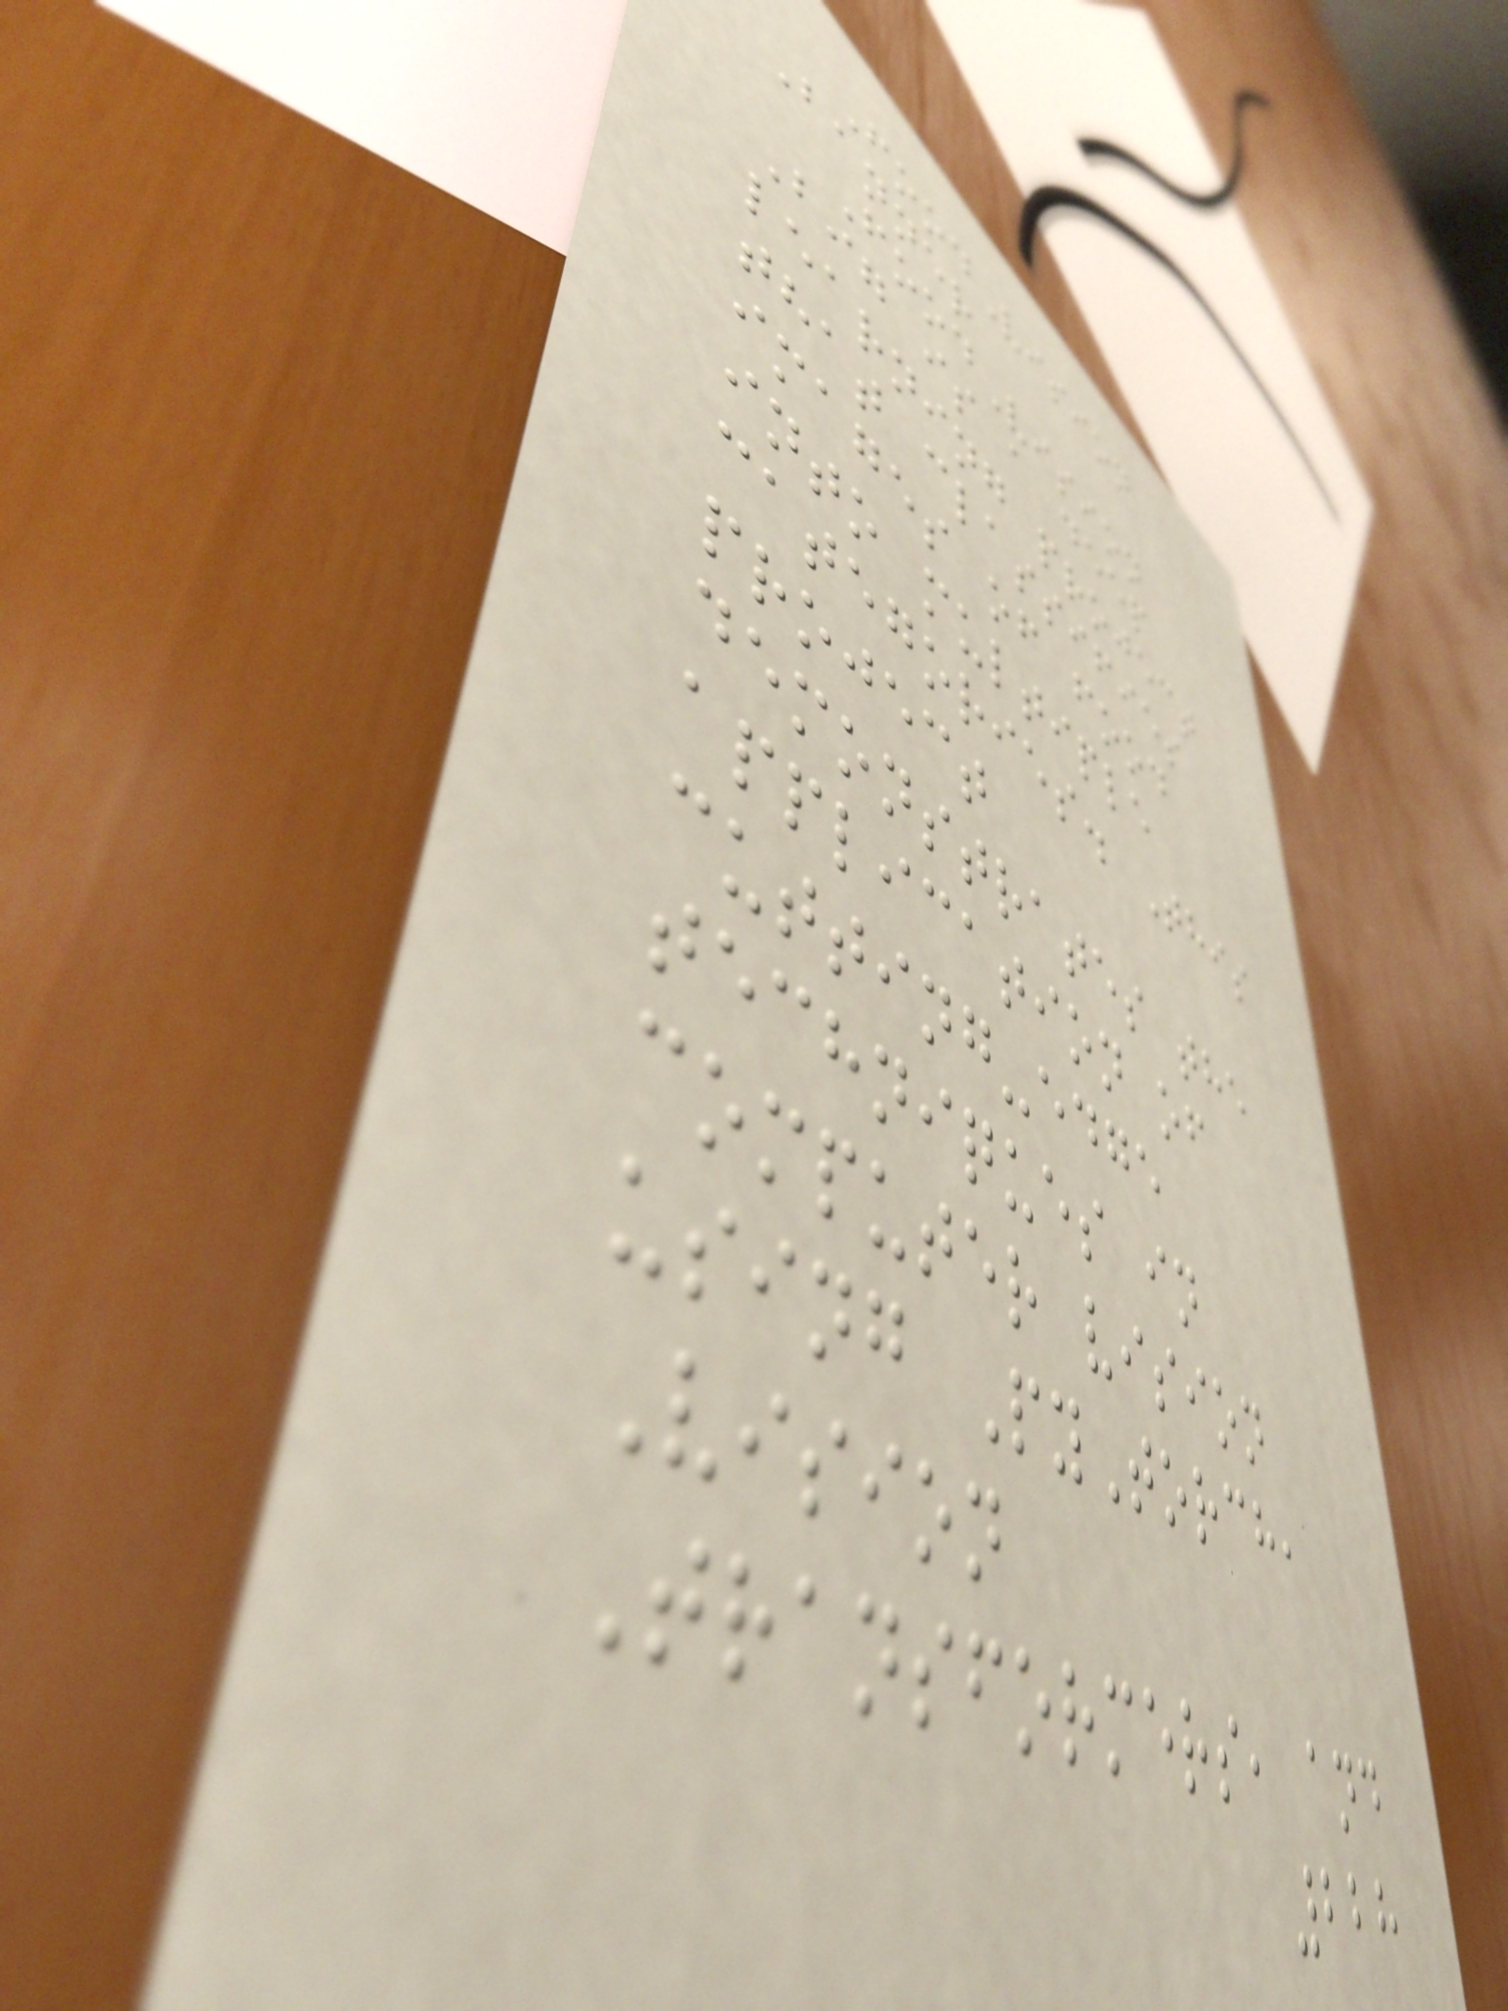FoodVision
Banner
FoodVision
Big is a deep
learning project
that classifies
images of food
into multiple
categories. This
project
demonstrates the
application of
cutting-edge
techniques in
computer vision
using PyTorch,
Vision
Transformers, and
228
